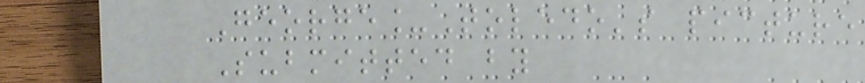George_Toledo's picture
Submitted by
